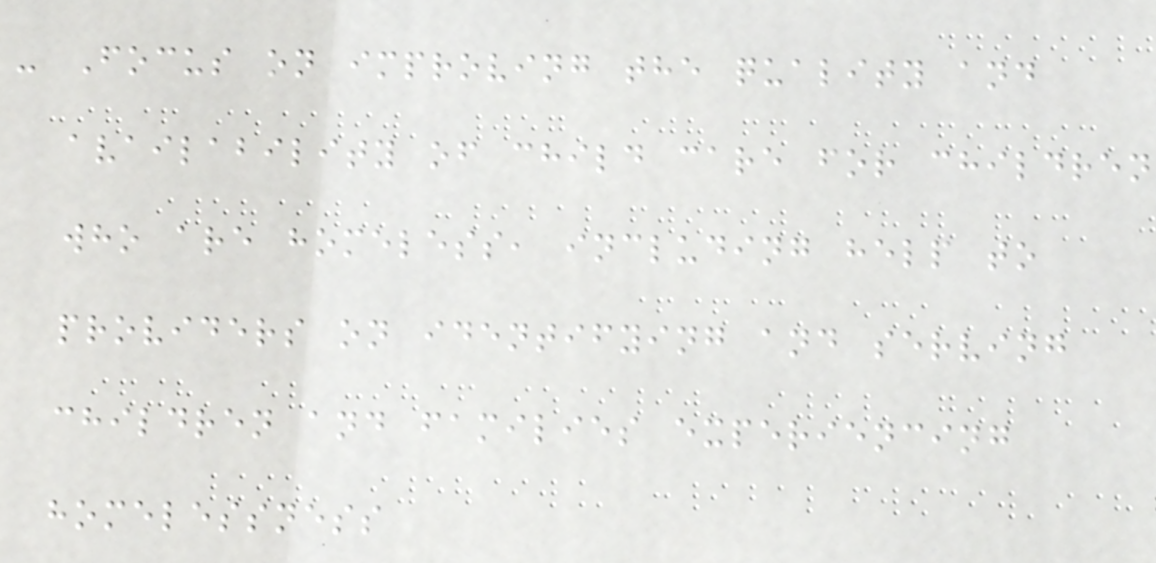- Focus on improving the quality and
availability of child care for children
who are homeless, including help to
providers on identifying and serving
children and families experiencing
homelessness
